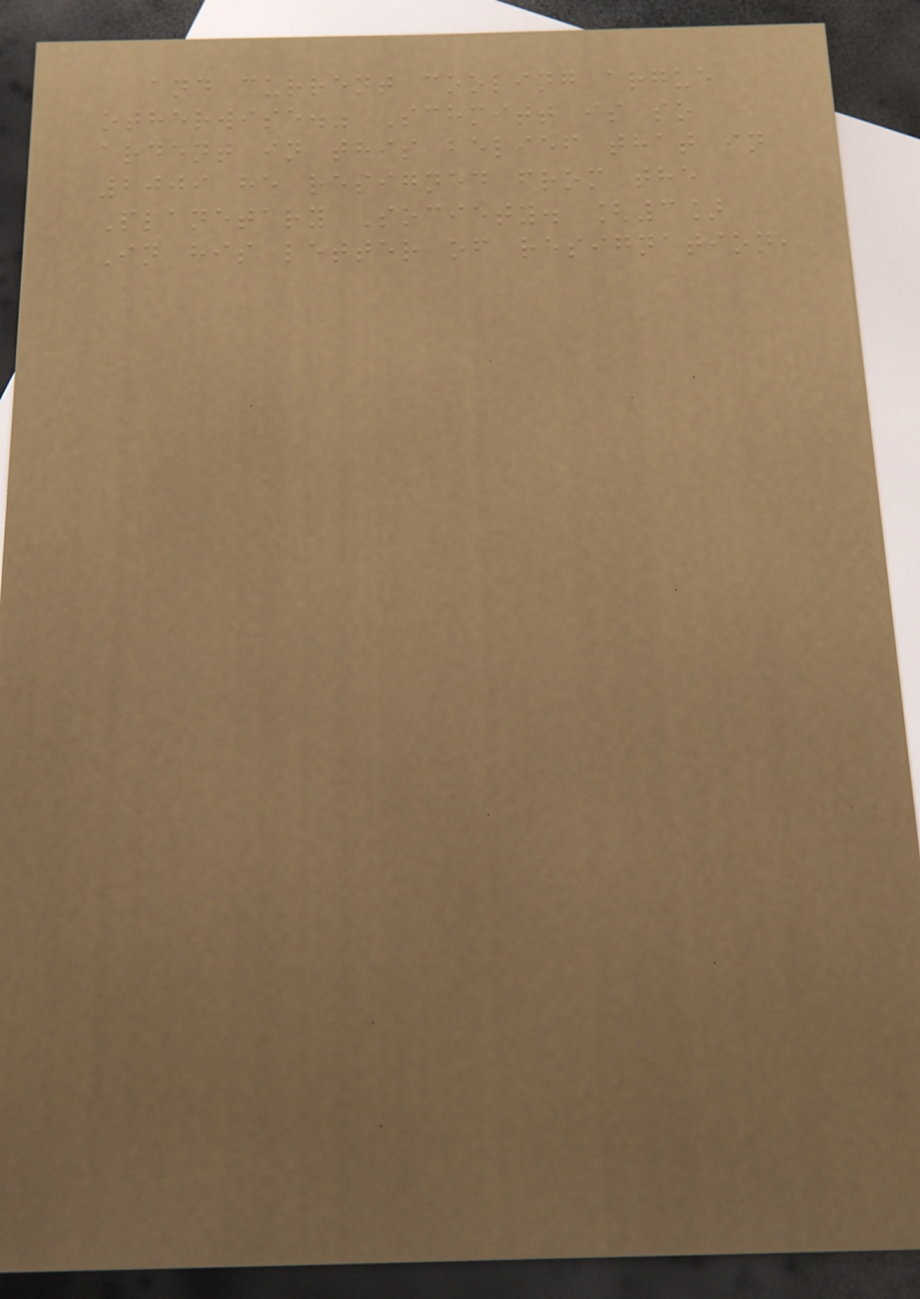and current cooling argue
otherwise." Schmitt is so
ardent in this belief that in
2009 he resigned from the
Planetary Society. [3]
In his letter of resignation,
